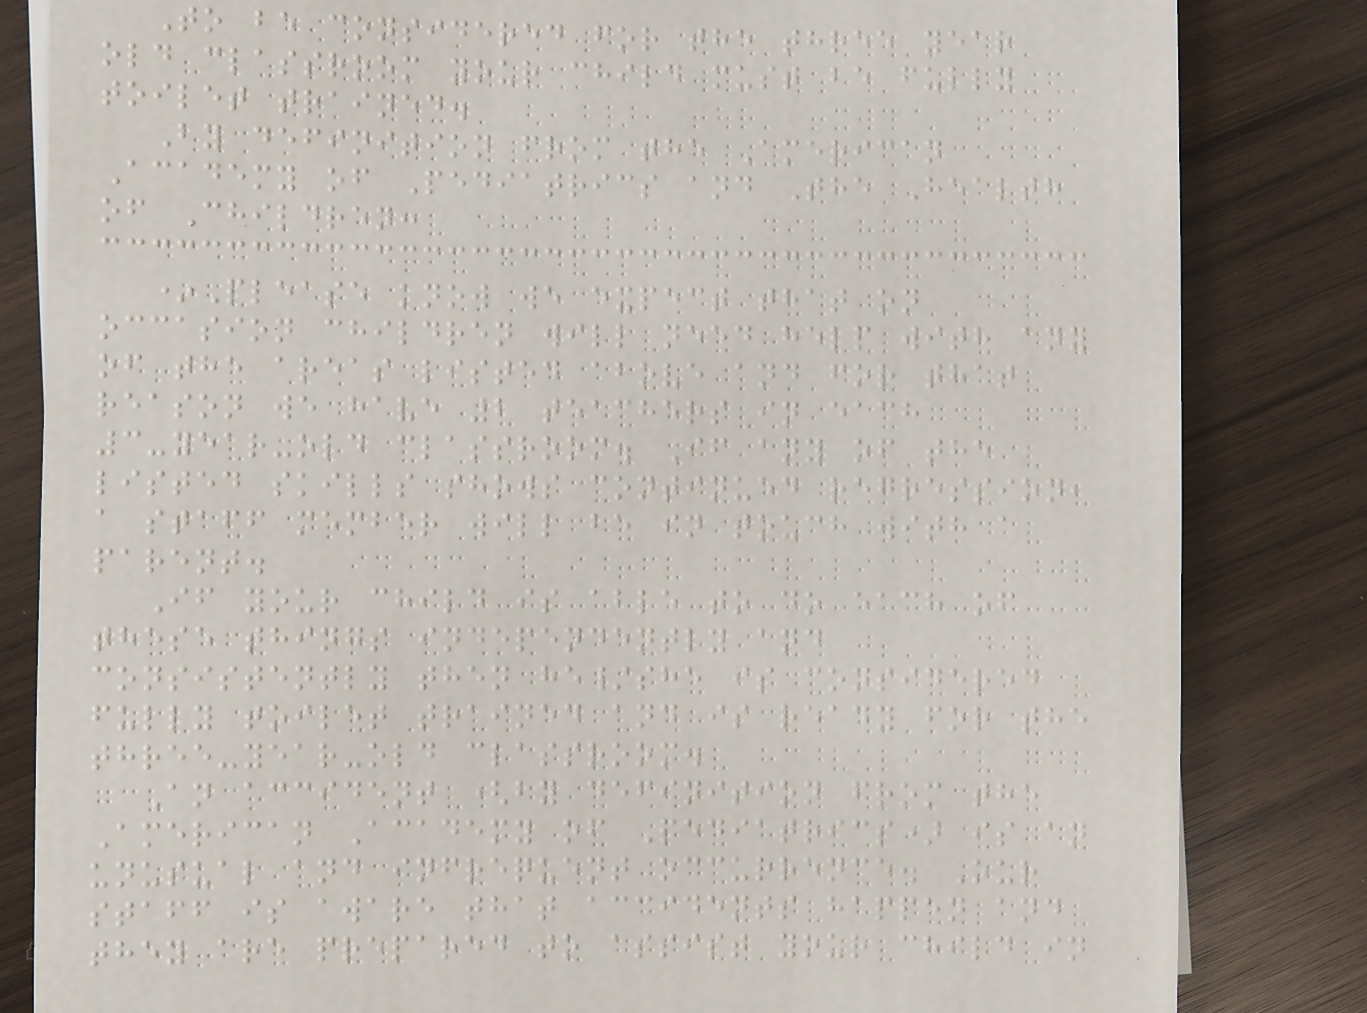To be considered for the three year
old classroom your child must be fully
toilet trained.
By definition from the American
Academy of Pediatrics and The Health
of Children:
*Please know we expect that on
occasion children will need help with any
of the areas listed above and for that
reason we have 2 teachers in each
3-year-old classroom. If any of the
listed skills shows continued regression,
a staff member will be in touch with a
parent.
If your child is able to do each of
these things independently and
consistently then he/she is considered
fully toilet trained and is ready for the
three-year-old classroom.
An accident (by definition from the
American Academy of Pediatrics) is an
unusual and infrequent occurrence. Our
staff is aware that accidents happen and
they are prepared to assist your child in
